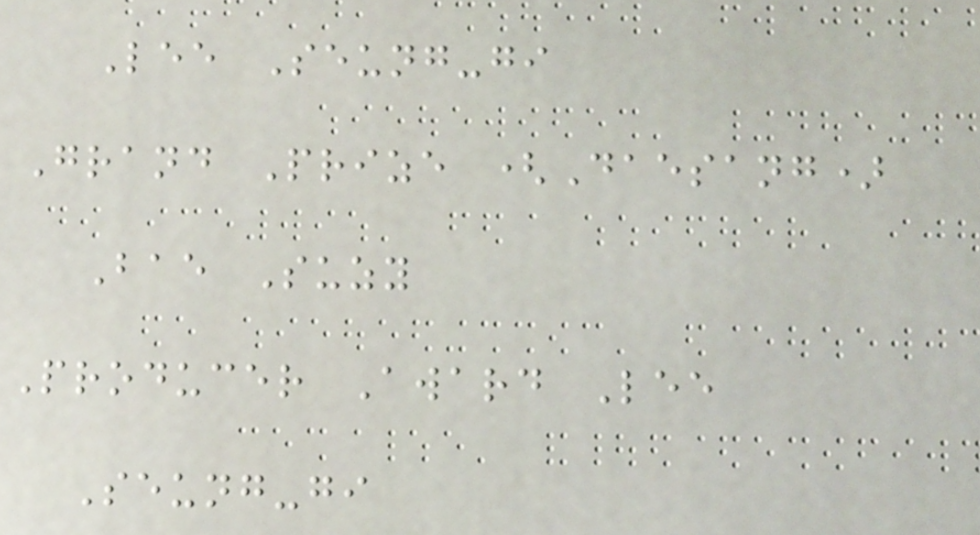Lee Seung-gi
Grand Prize (Daesang)
Bae Suzy
Producer Award Lee
Seung-gi
